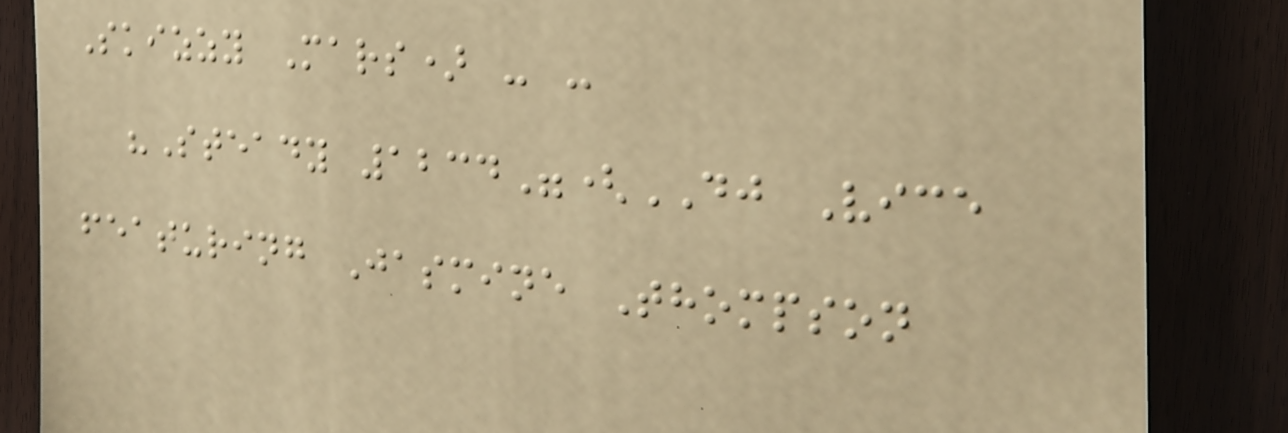Skizzy Mars) - -
"Steady 1234"(DJ Vice
featuring Jasmine Thompson
